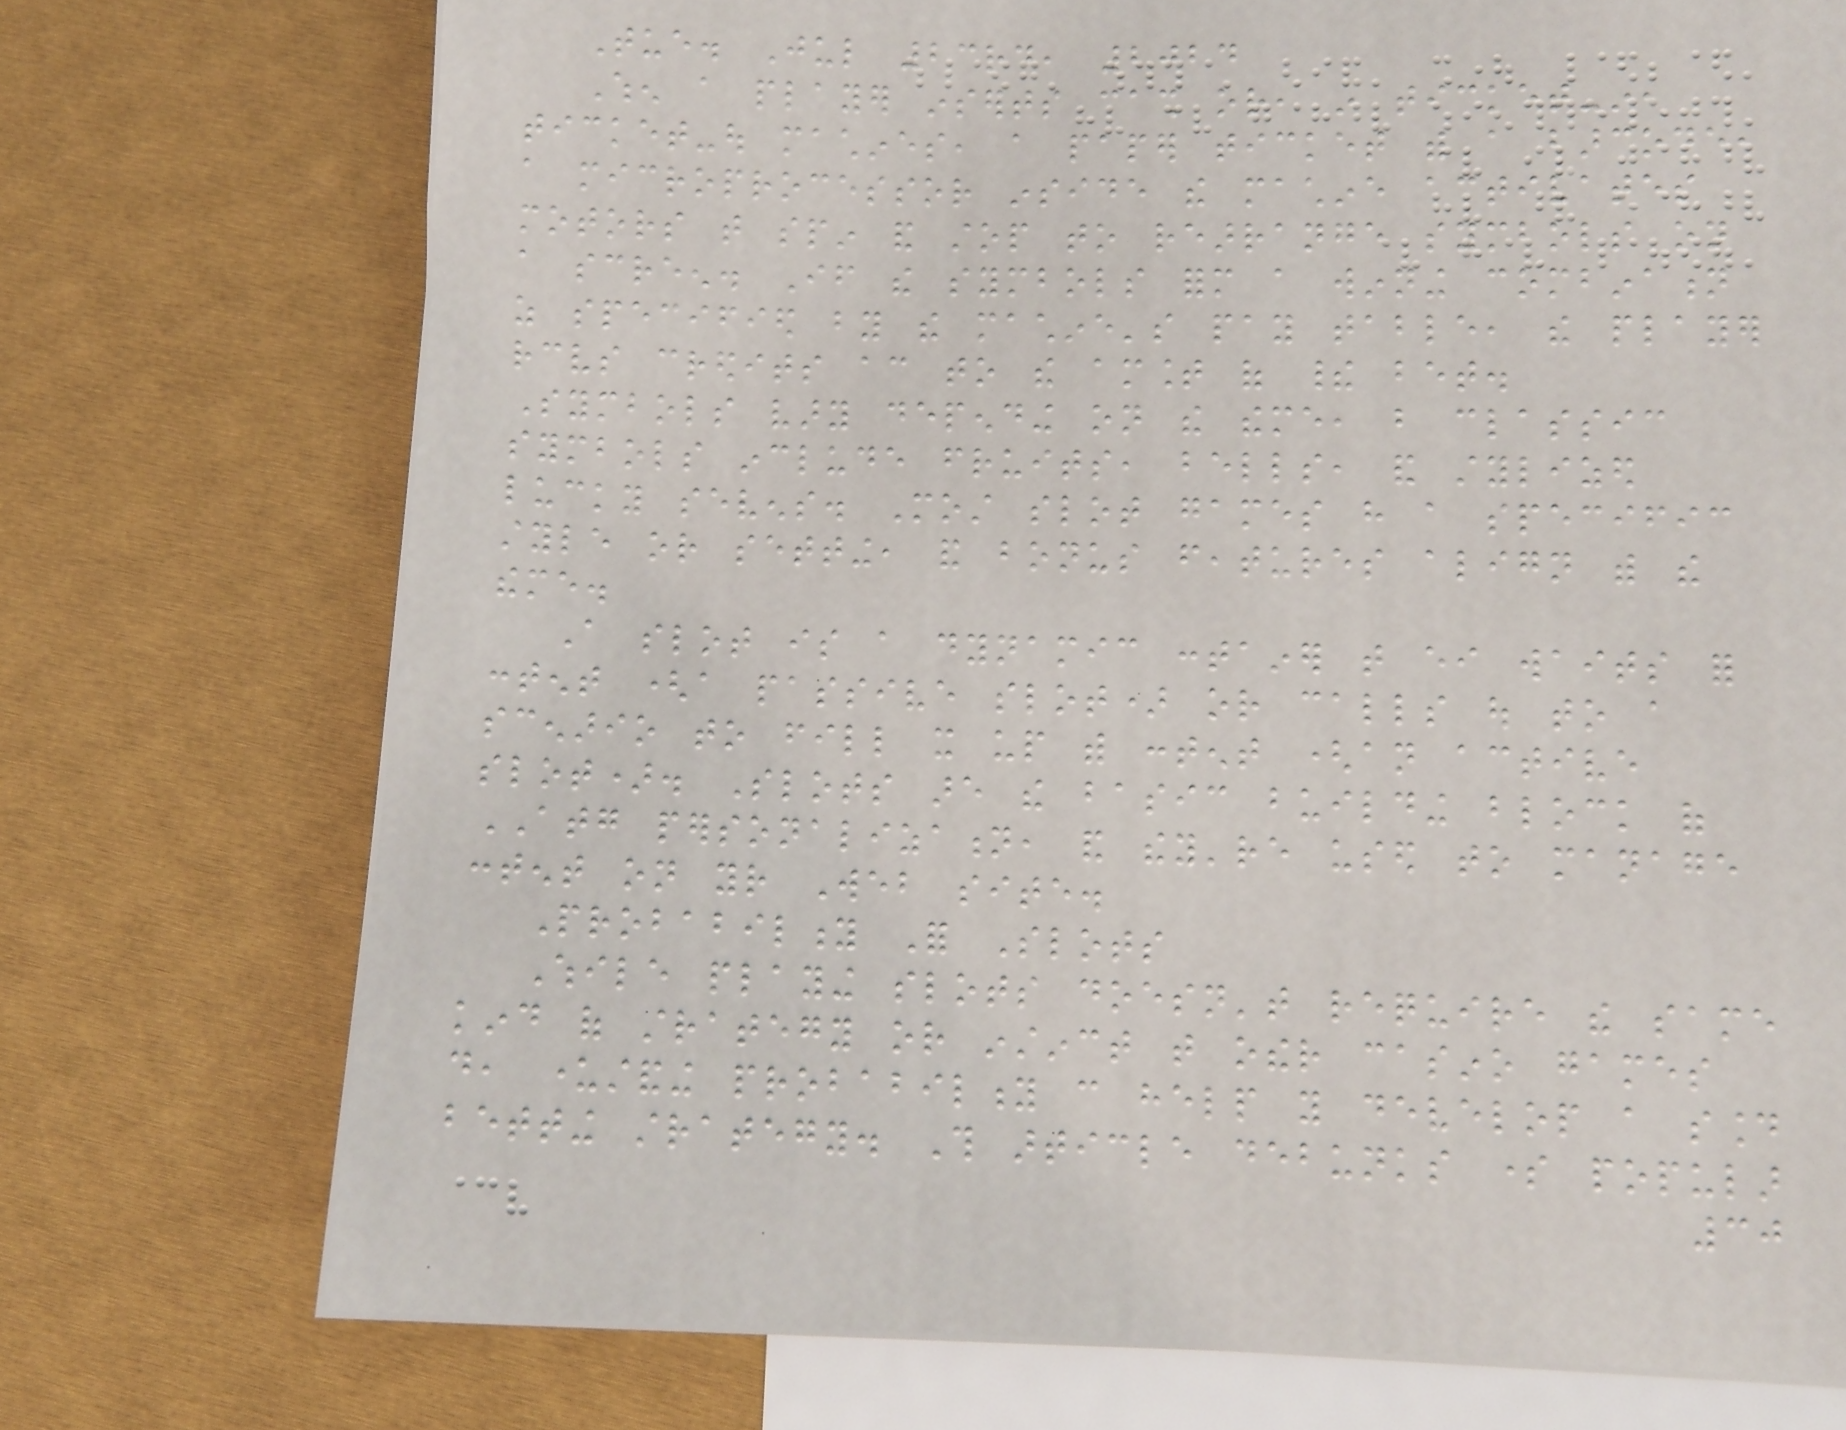Tue. Jul 23rd, 2024
When a player inserts cash or, in ticket-in,
ticket-out machines, a paper ticket with a barcode,
a microprocessor inside the machine activates
motors that spin and stop to rearrange symbols on
a screen. If the symbols form a winning combination
as specified by the machine's pay table, the player
receives credits according to the amount of their bet.
Symbols vary depending on the theme, but classic
symbols include fruits, bells, and stylized
lucky sevens. Most slot games have a specific
style or setting, and bonus features align with the
theme.
A slot is a dynamic container that either waits for
content (a passive slot) or calls out to a
scenario to fill it up with content (an active
slot). Slots are the basic building block of
ATG personalization, and they're used to manage
content on your Web site.
Probability For Slots
While playing slots doesn't require the same
kind of strategy or instinct that other casino games
do, understanding probability can help you develop a sound
betting strategy. This article debunks some popular
30
